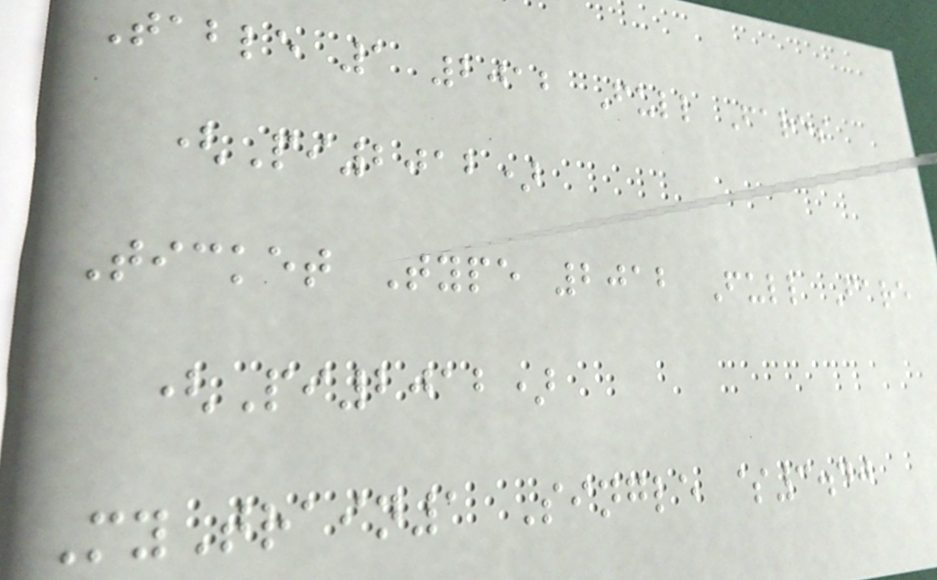Table 1 2012 Full Fares
(Pi2012)
Ticket Type 2012 Full Fare
(Pi2012)
MyTrain1 Single $3.40
